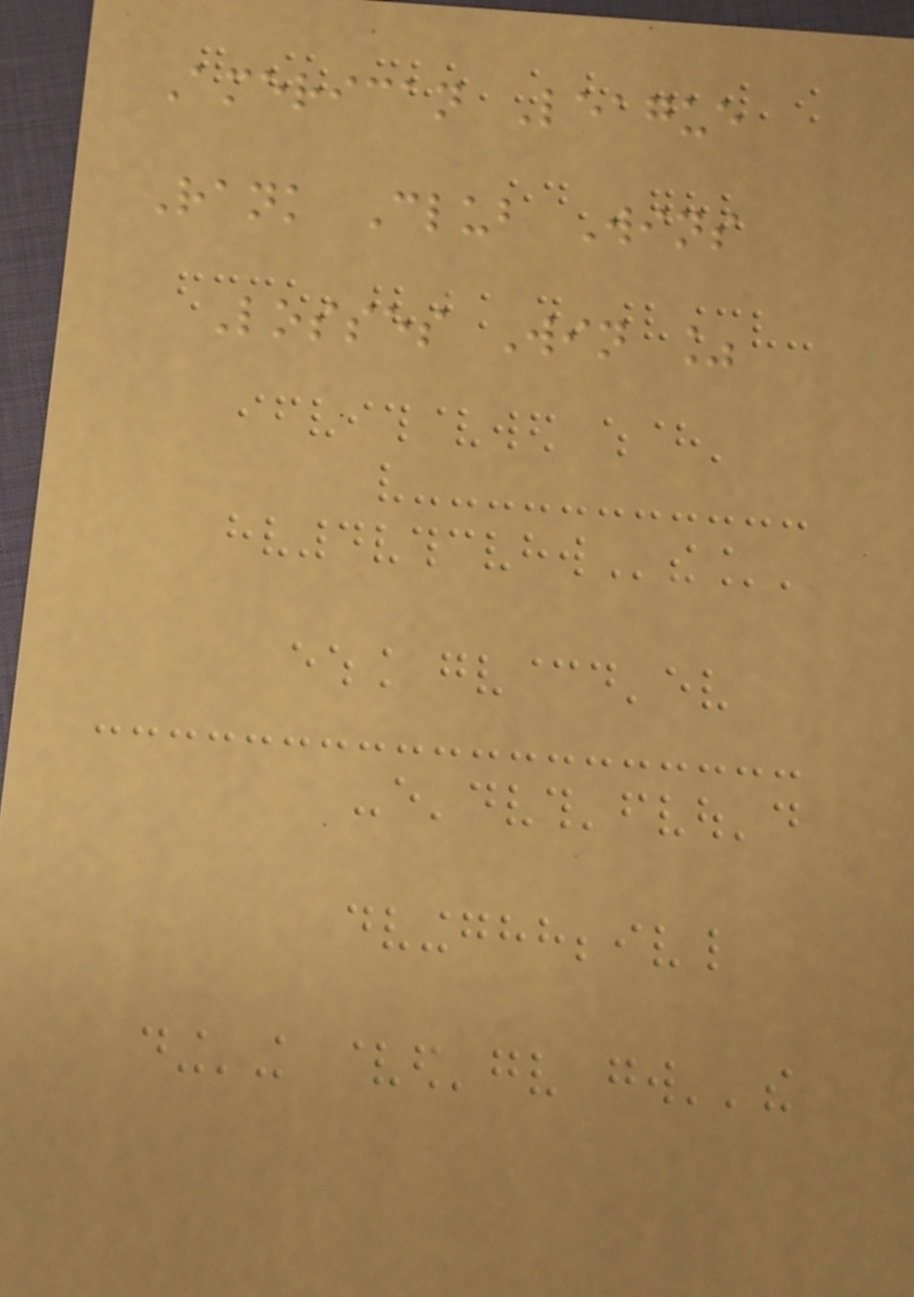American League
Rank Club Wins
Losses Win %
